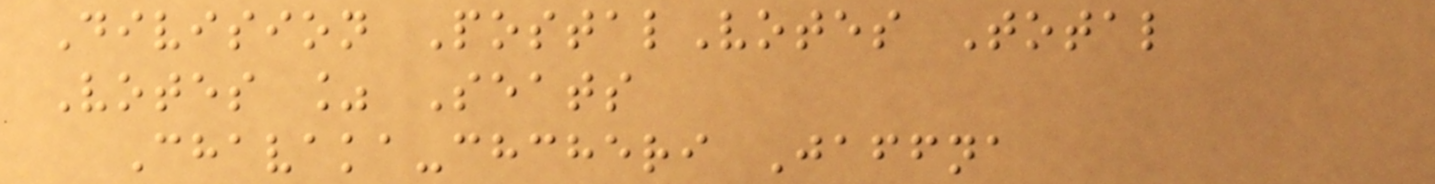Division PostalVotes Total
Votes % Seats
Chavaka-chcheri Jaffna
